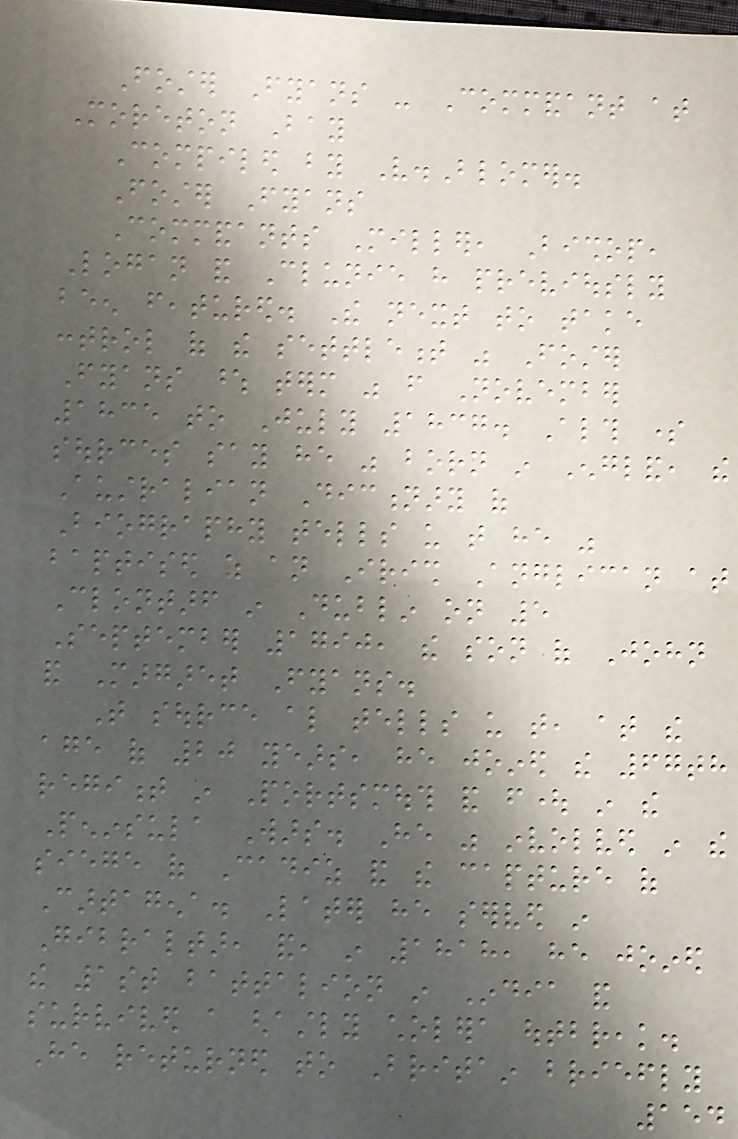Foster Fyans - Commandant at
Moreton Bay
Compiled by V.Blomer.
Foster Fyans
Commandants Miller, Bishop,
Logan and Clunie have previously
been featured. The next to take
control of the settlement was Foster
Fyans whose term was from November
1835 to July 1837. Although some
sources say he was born in England, the
Australian Dictionary of
Biography tells us that he was
baptised as an Irish Anglican at
Clontarf in Dublin on 5
September 1790, the son of John
and Margaret Fyans.
That source also tells us that, at the
age of 20 years, he joined the 67th
regiment in Portsmouth and fought in the
Peninsula Wars. He was involved in the
siege of Cadiz and the capture of
Cartagena. Later he served in
Gibraltar, and, in 1818, he joined
the 1st battalion in India and
survived a ghastly cholera outbreak.
He returned to Britain briefly
154
